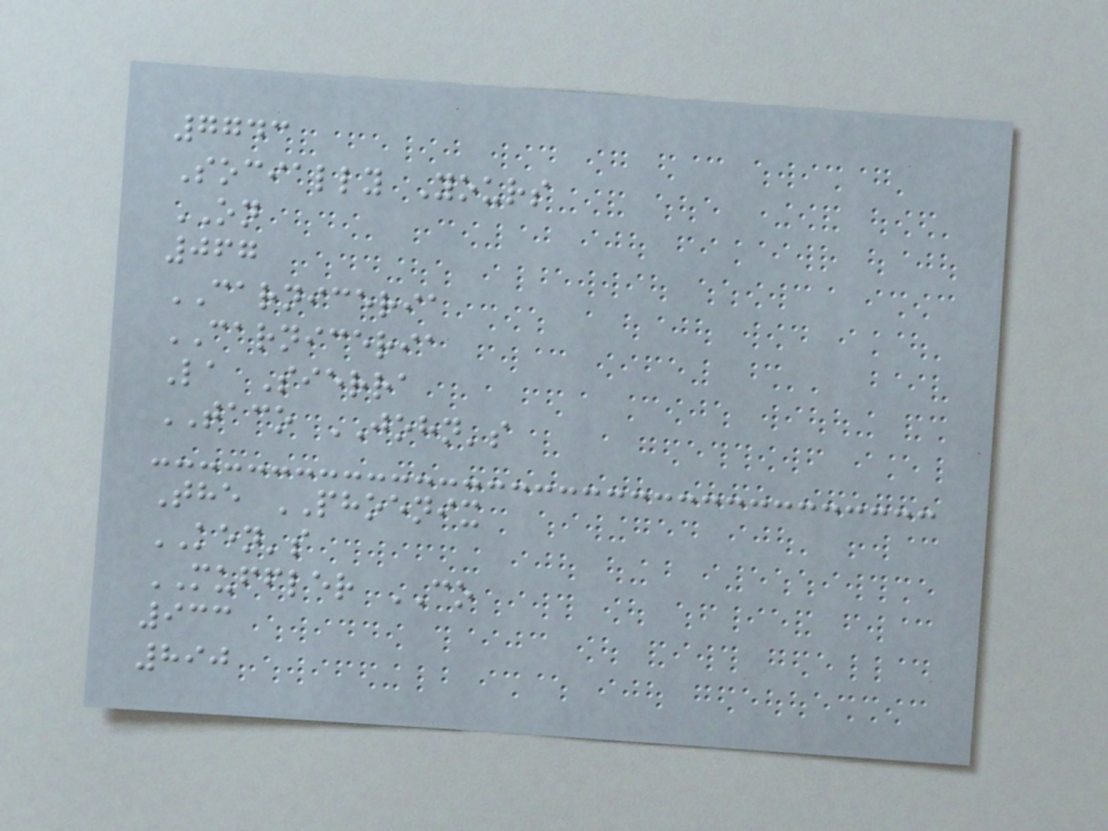7743
Socially Yours
ON
067
CARNICERIA
CARNICERIA
La Sierra
TACO JOHN's
The PHOENIX
KEN's
MUFFLER CO
933
890
